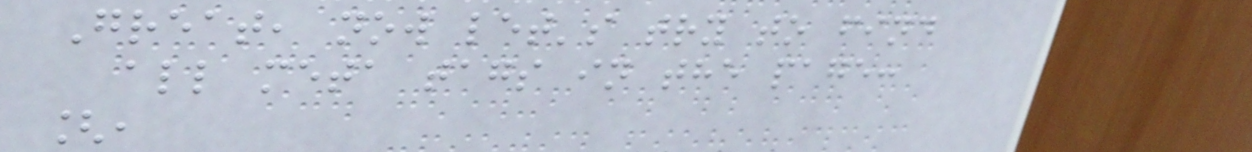Great, now let's try to find
all meta tags in the page:
[,
